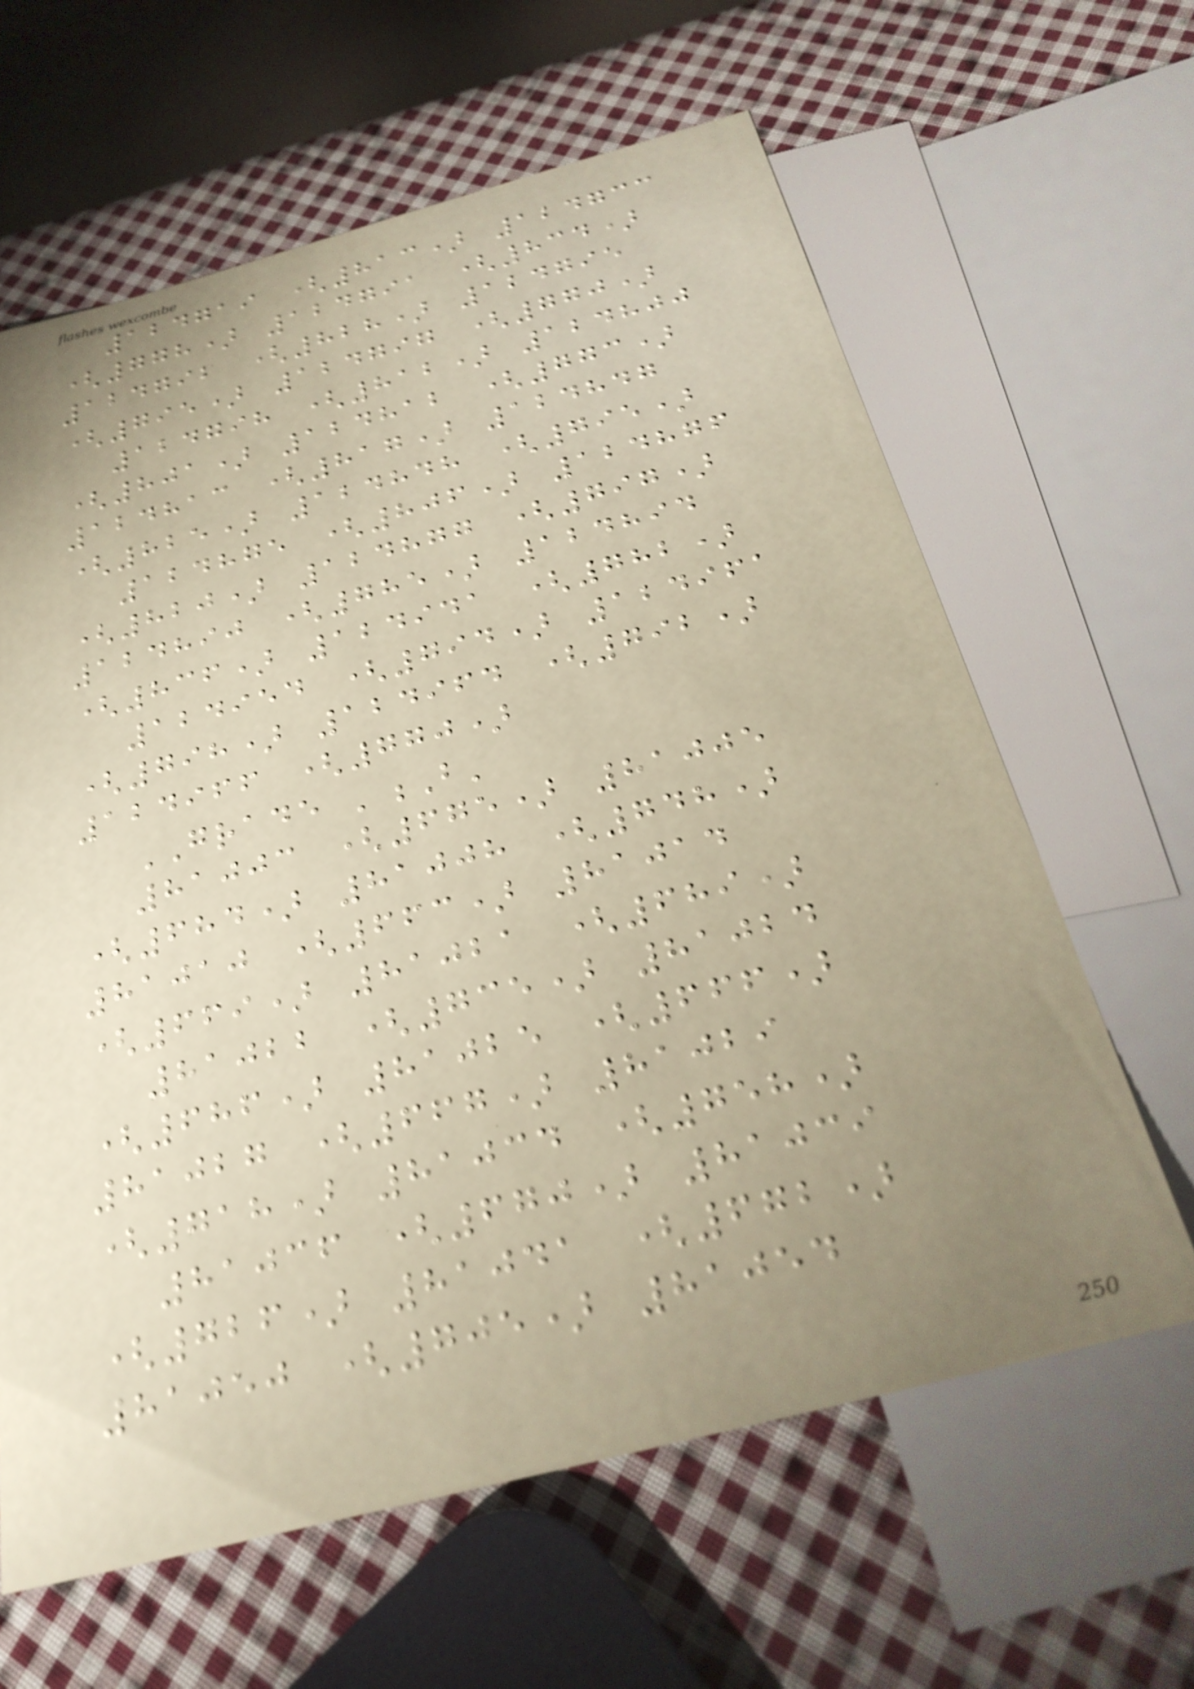124719 (813) 124733
(778) 124791 (834)
124792 (828) 124795
(795) 124797 (770)
124798 (812) 124800
(801) 124812 (773)
124813 (817) 124847
(825) 124848 (795)
124875 (806) 124876
(820) 124877 (797)
124890 (785) 124894
(836) 124941 (782)
124954 (794) 124961
(798) 124964 (792)
124966 (770)
GRADE 'B'
81003 (675) 81005
(684) 81008 (748)
81010 (663) 81014
(669) 81021 (689)
81022 (735) 81024
(686) 81025 (666)
81027 (667) 81029
(718) 81034 (758)
81036 (670) 81039
(726) 81041 (672)
81050 (705) 81054
